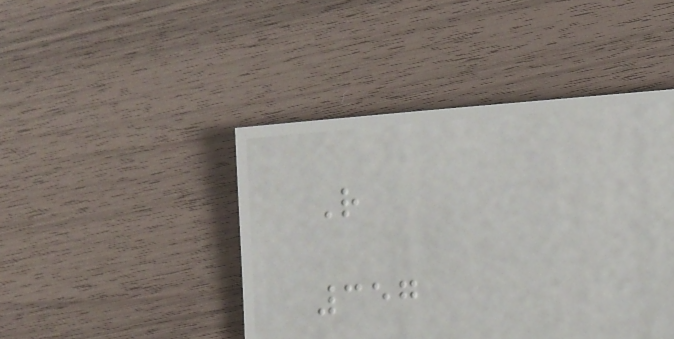R
357
